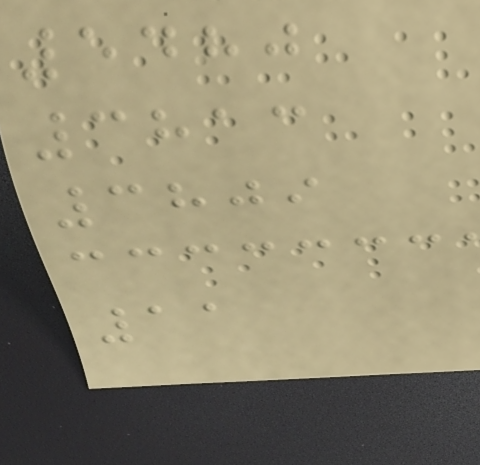5480
3813
3809
11
